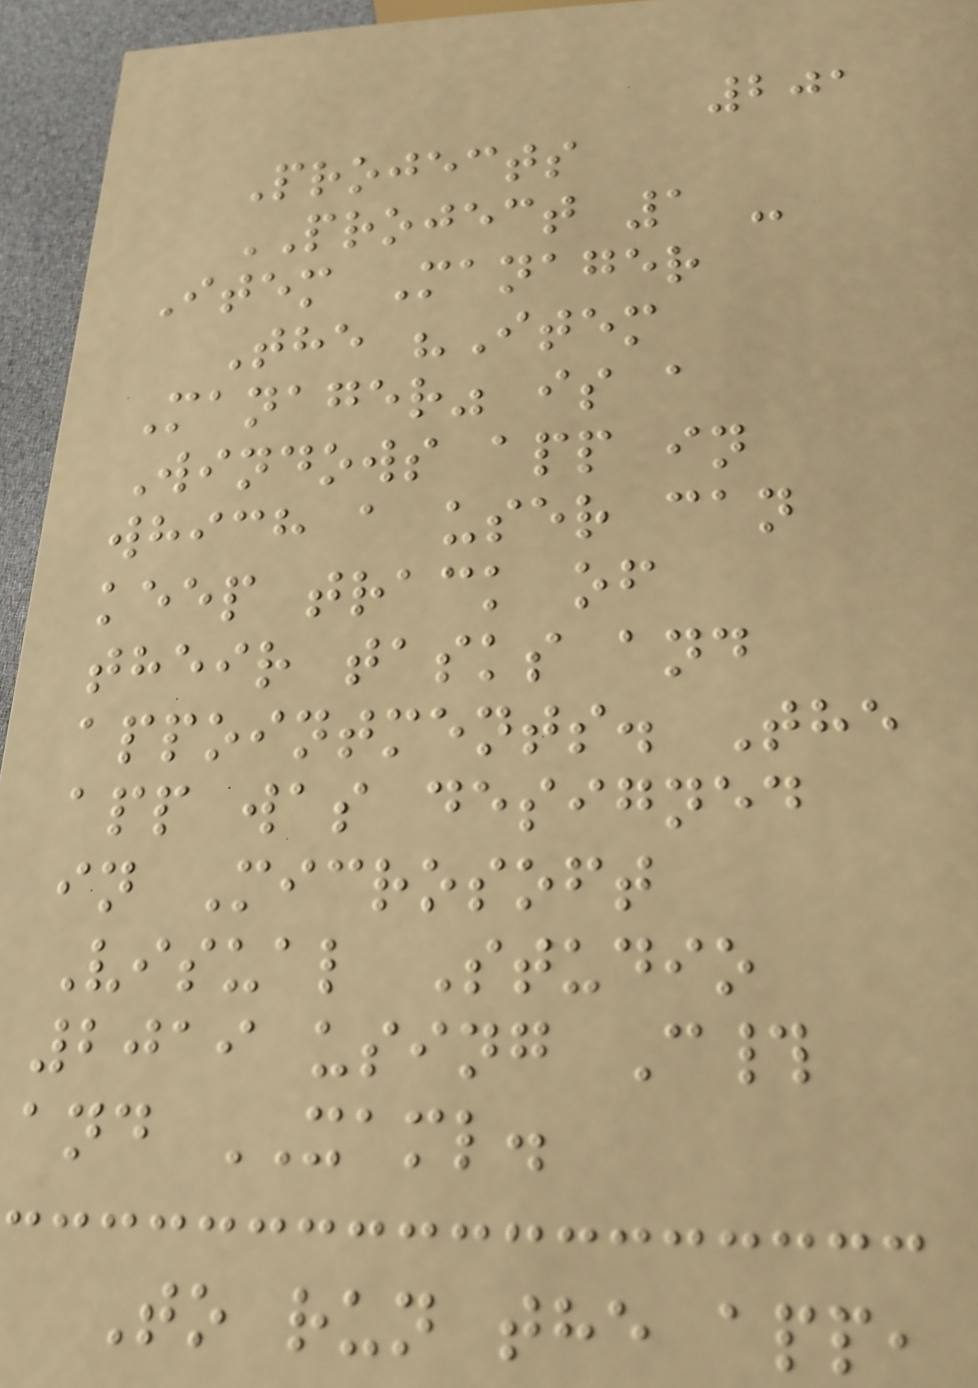201
Projects
PROJECT 1 -
Item Manager
The "Item
Manager" is a
Windows app in
which a user can
keep track of
their tasks and
appointments. The
app was designed
in Microsoft
Visual Studio
2019 using C#
and XAML.
To run the app,
